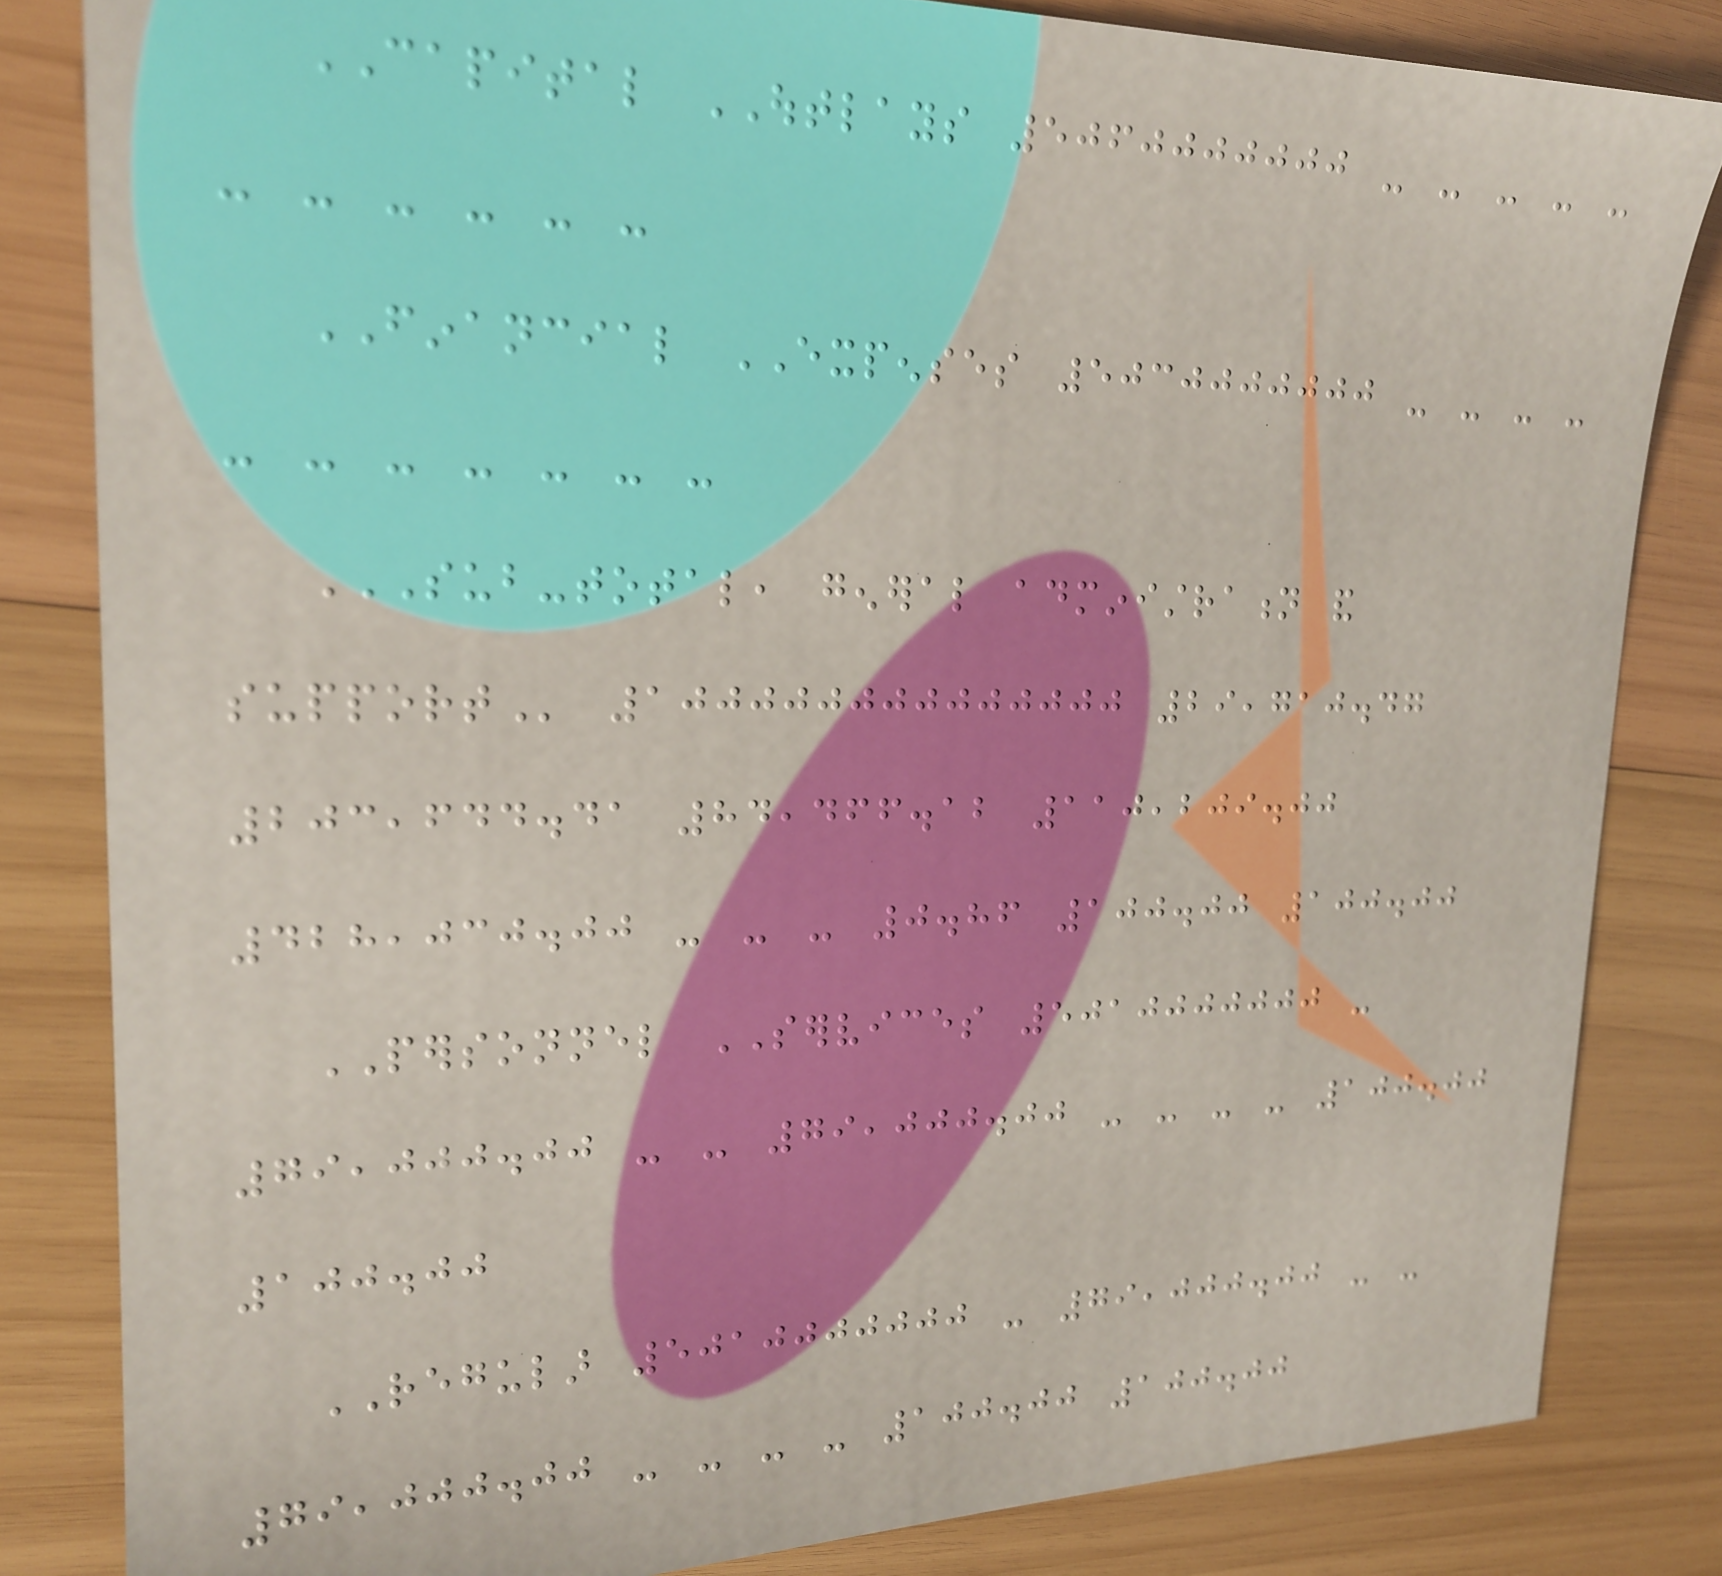CAPITAL OUTLAYS 5060000000 - - - - -
- - - - - -
FINANCIAL EXPENSES 5030000000 - - - -
- - - - - - -
SUB-TOTAL, GENERAL ADMINISTRATION AND
SUPPORT 100000000000000 29,710.47
203,644.41 84,466.12 110,209.00
428,030.00 - - - 0.86 100.00 100.00
PERSONNEL SERVICES 5010000000 -
79,000.00 - - 79,000.00 - - - - 100.00
100.00
REGULAR 5010000000 - 79,000.00 - -
79,000.00 - - - - 100.00 100.00
